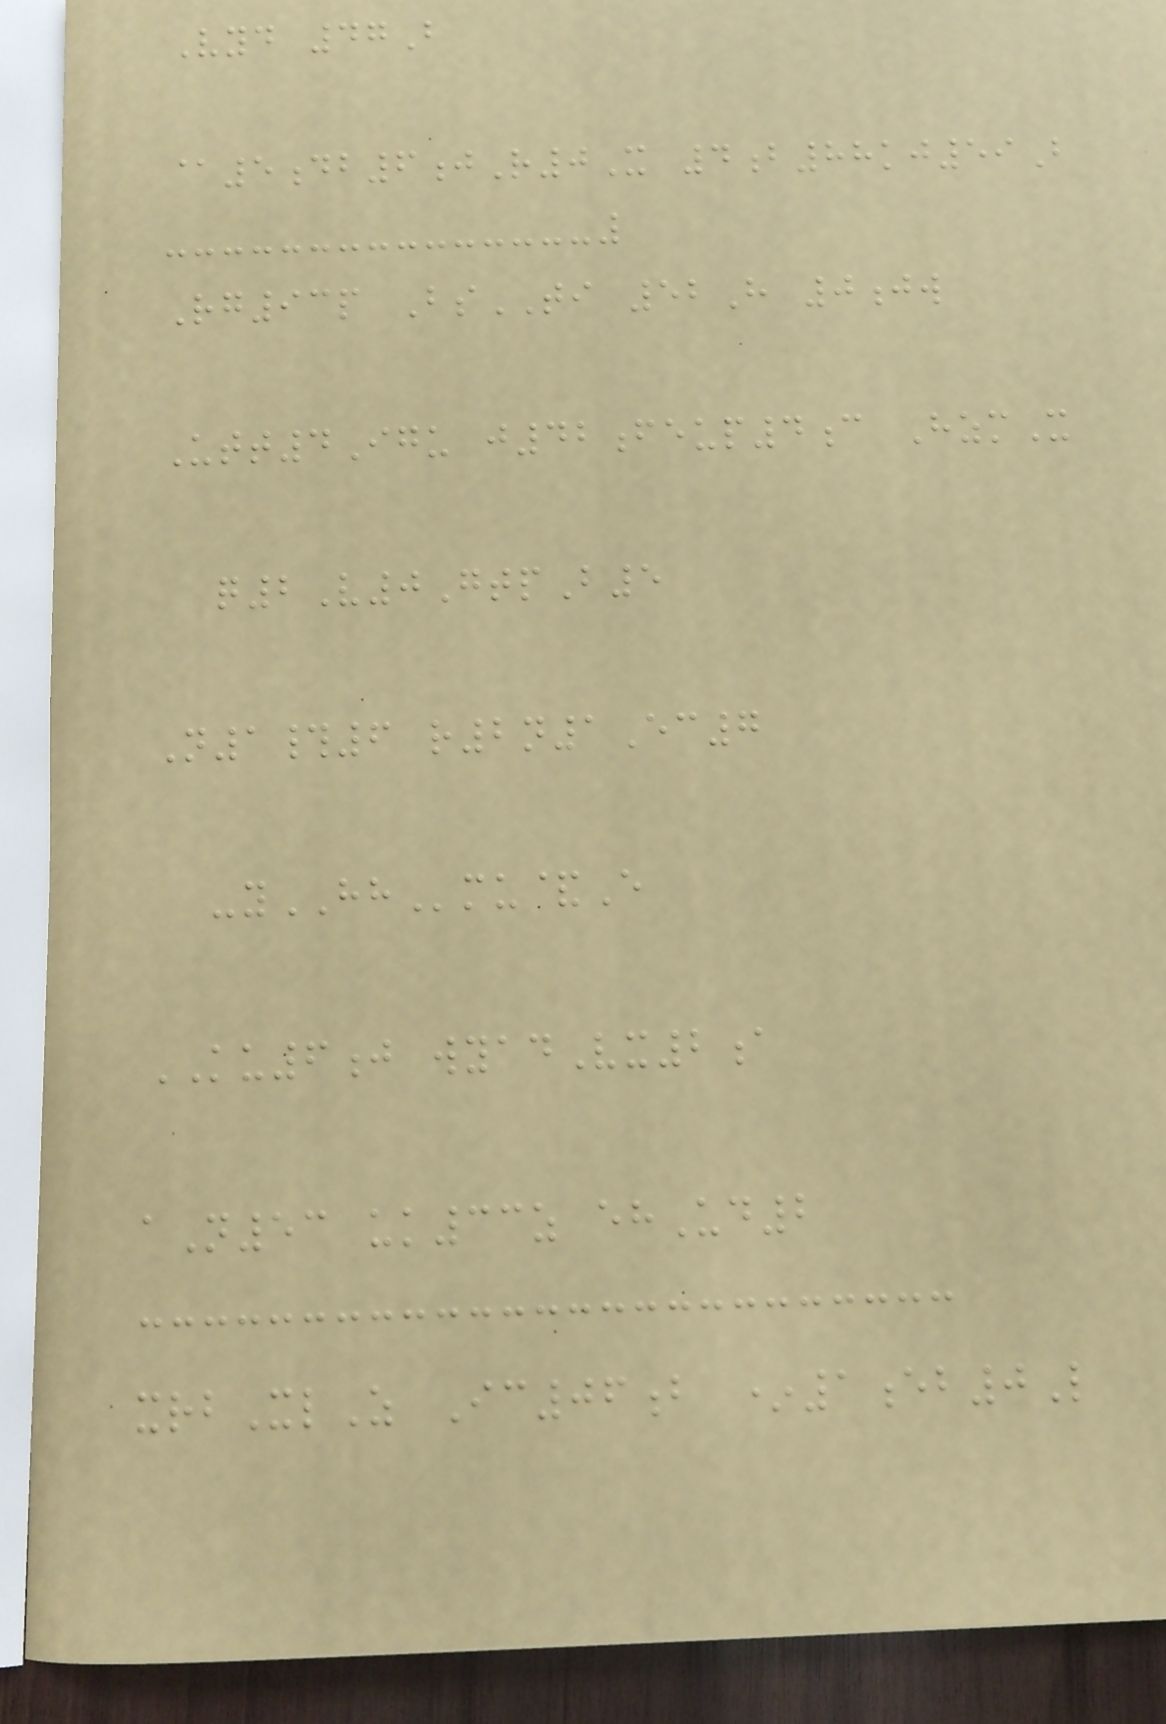Vyd 47B
@5db6jR0X 4b88kj59B
Rg93p BsTI 52H 0jw
Utt4Igu j42feup4c HzmX
q2V0GtpB5
N1#6 r2n1Ec7
-yHHmu&E
KU6j wyadVx2a
aN53 uk33z ehUd2
xrbXlZ Ic06b *1eb0L
